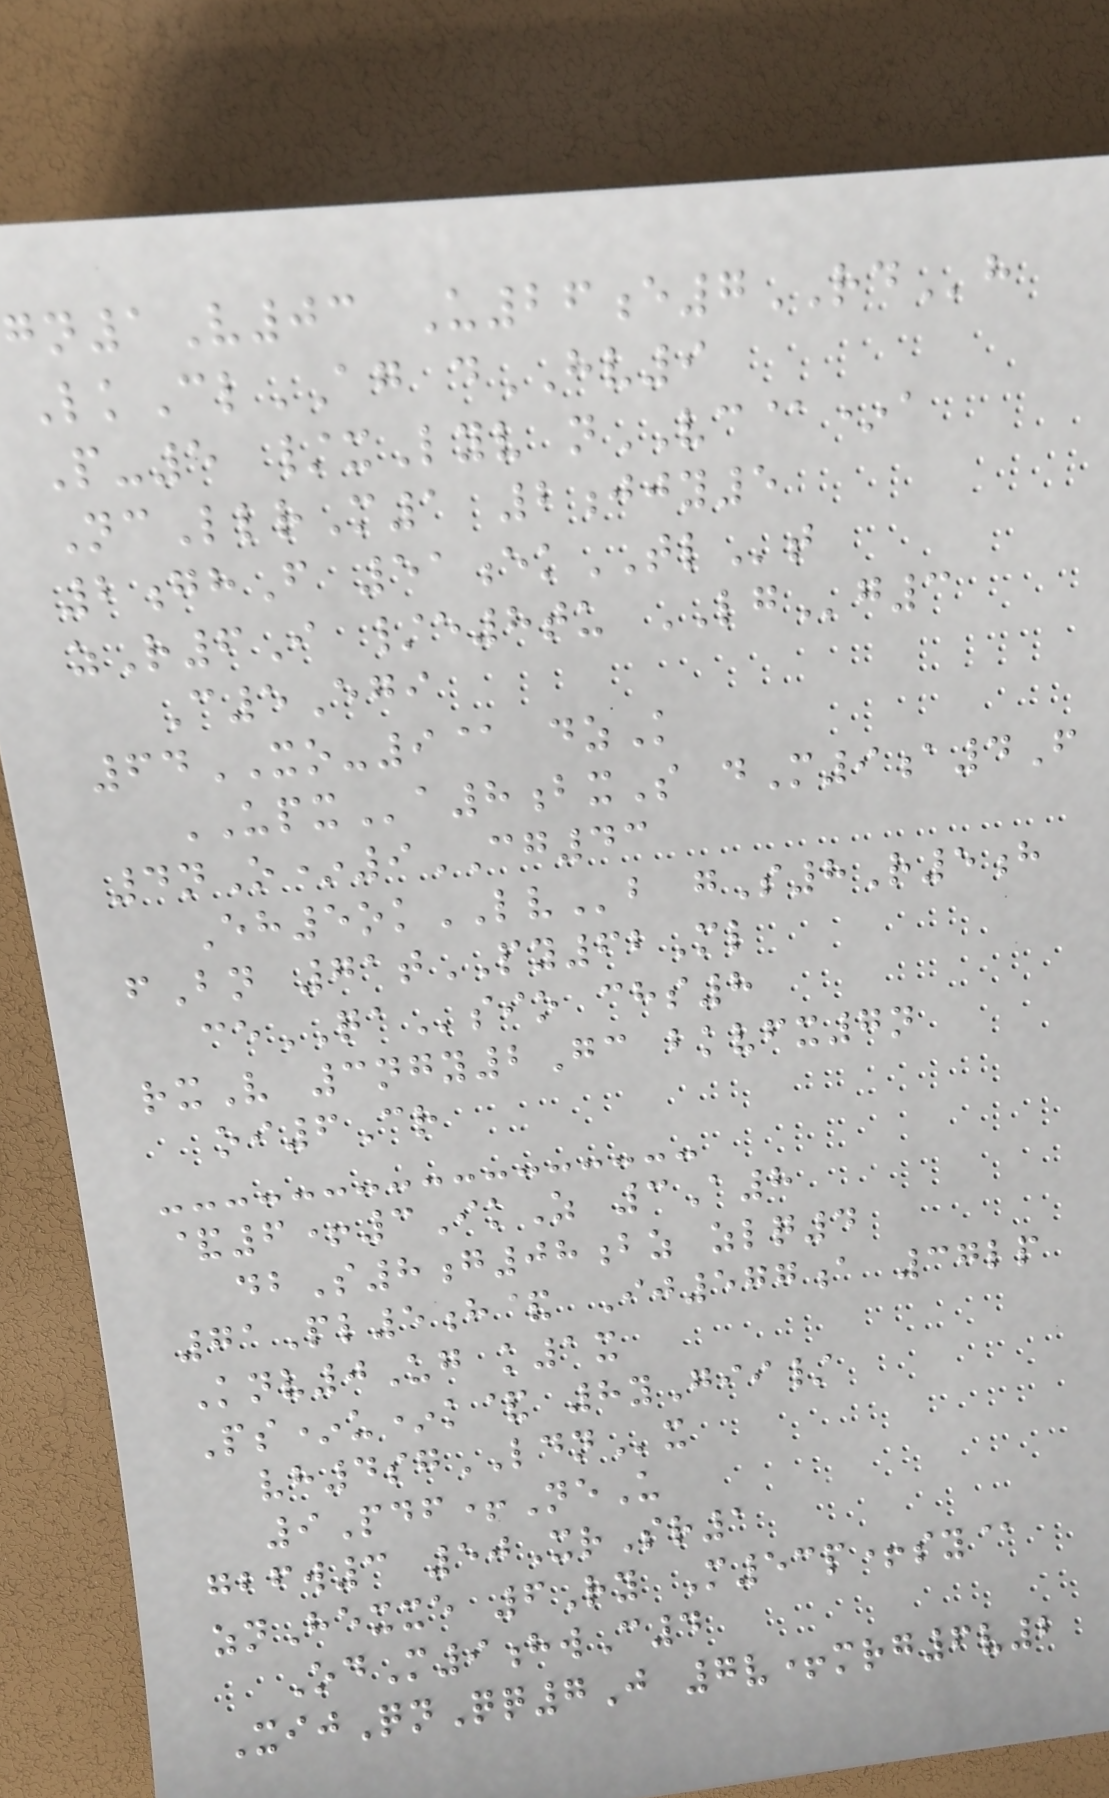gn1V03 U26e7RDh
LkClAG dHV9
P-5 /xLyv nVC@*a
NcLlrM1 2jjy5
2ghF 51ekTLt
zR6I /e8tu LGg3
C5Egi
64XO-9@ dzK
UPXa8bxS dM9a4F
4nO*9CG43
Eh5okLVb gS8R5h
fBn 71tPY62Ml
ceQAsio chs8
rxV 3ngy2Gc bkvfx7n
oi6Cr
&6+3IkZ 3A8
dbS8g08bz zlq4
71Pl5h& Ij577a 37lp
Knv0Ug k1x
Ps*u*k& 8yGii/
vh4sgLDNx
9Pdf+NeU
gbfw3 50XrSr1
znHexxe 6Ry M53p+sy@
OdM9hwC4
XijQnQq7J 7v+mrg6v2
